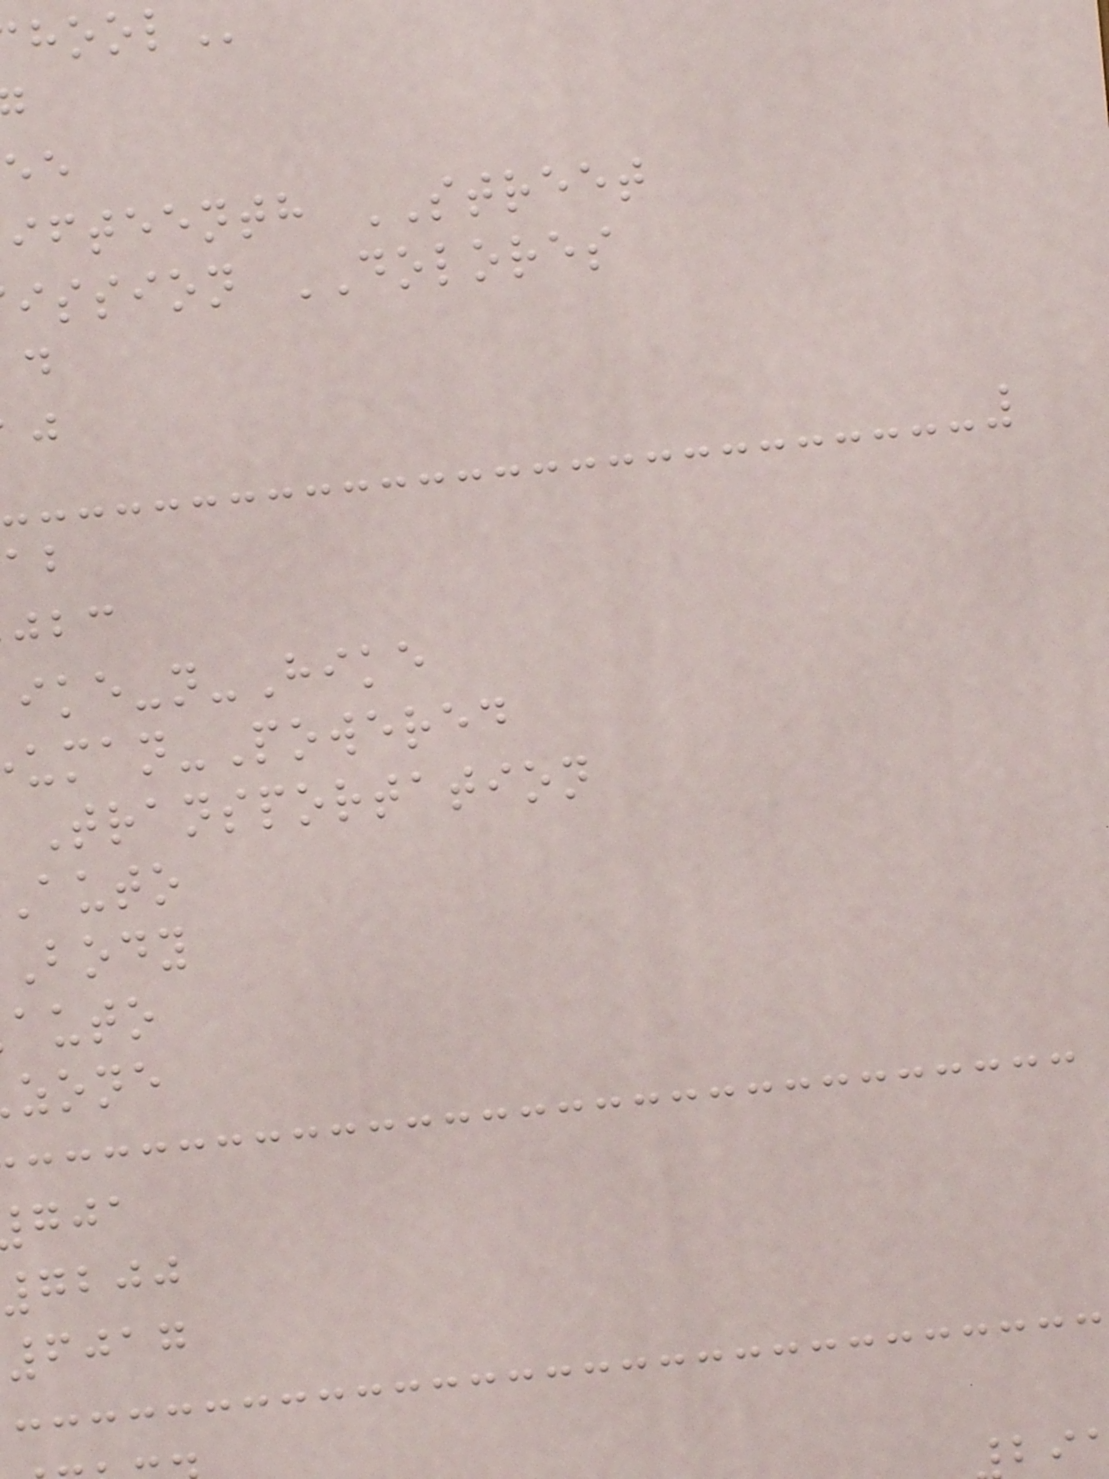ifteenth STREET
ission DOLORES
ike-n-Hike
uman-Powered
Transportation
auto
body
auto
zone
gbjj
6017
